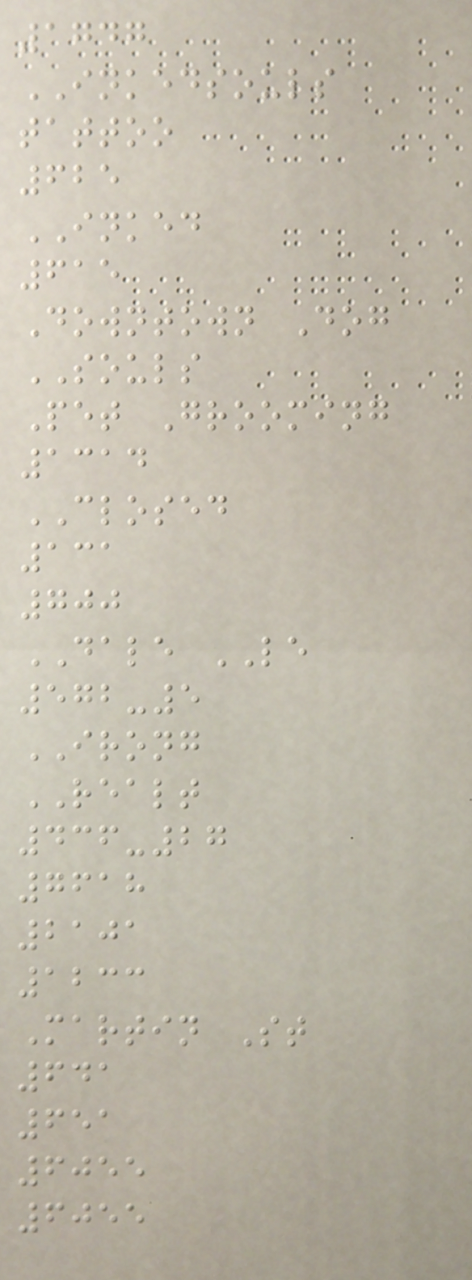1747
INKEDSOULS
tattoo
625
INKED
615
Downtown Dog
SOULS
Pet Grooming
1314
CLOSED
131
700
DALE LE
572-5
IRONG
REALT
436-27
7618
2101
1233
Martin St
641
651
6055
6055
